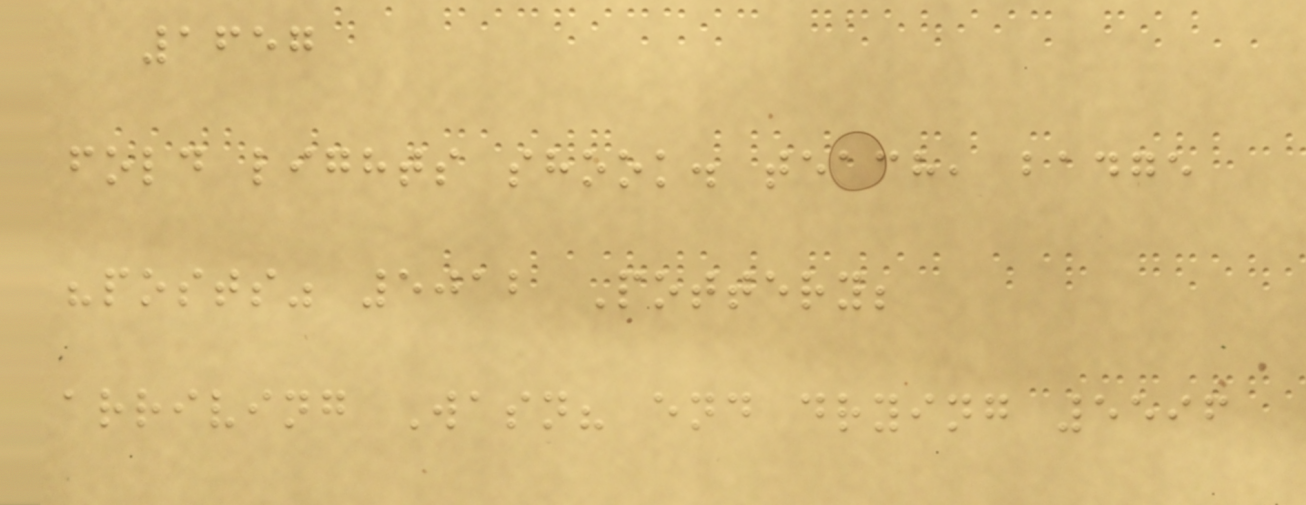1657
fold lights shook. teach, badge
"posts" 5012 Pottery;
arriving Wasn? end drying 5596
